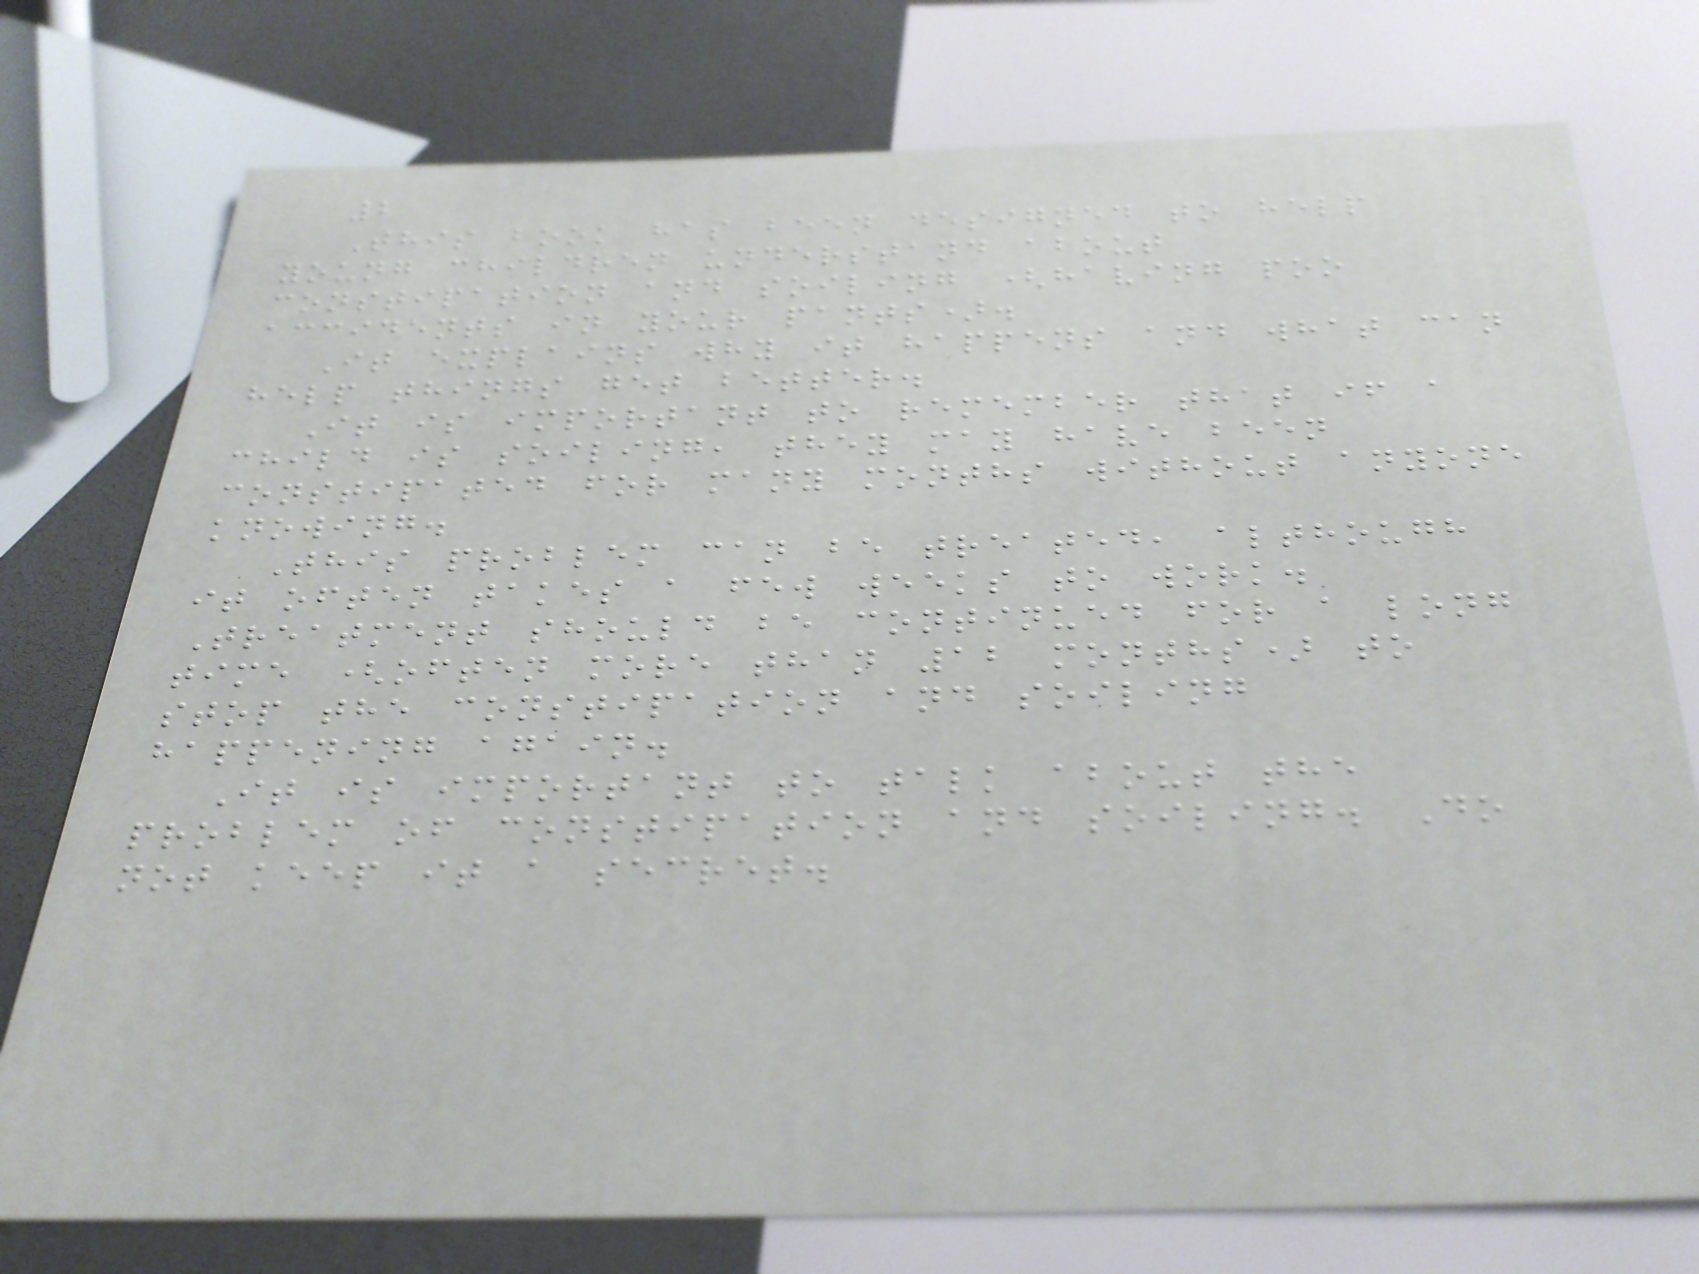2
This book has been designed to help
young children understand about
constipation and soiling (having poo
accidents in your pants).
It explains why it happens and what can
help things get better.
It is important to remember that if a
child is soiling, they may have been
constipated for many months without anyone
knowing.
This problem can be treated, although
it often takes a few weeks to work.
Treatment should be continued for a long
time (often more than 12 months) to
stop the constipation and soiling
happening again.
It is important to talk about the
problem of constipation and soiling. Do
not keep it a secret.
